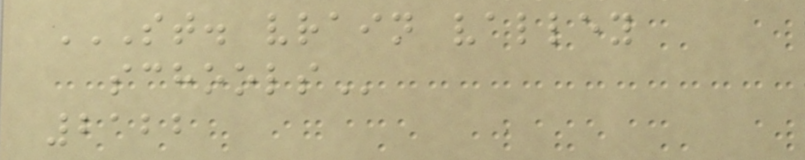ST. VRAIN VALLEY
SCHOOLS
2122
